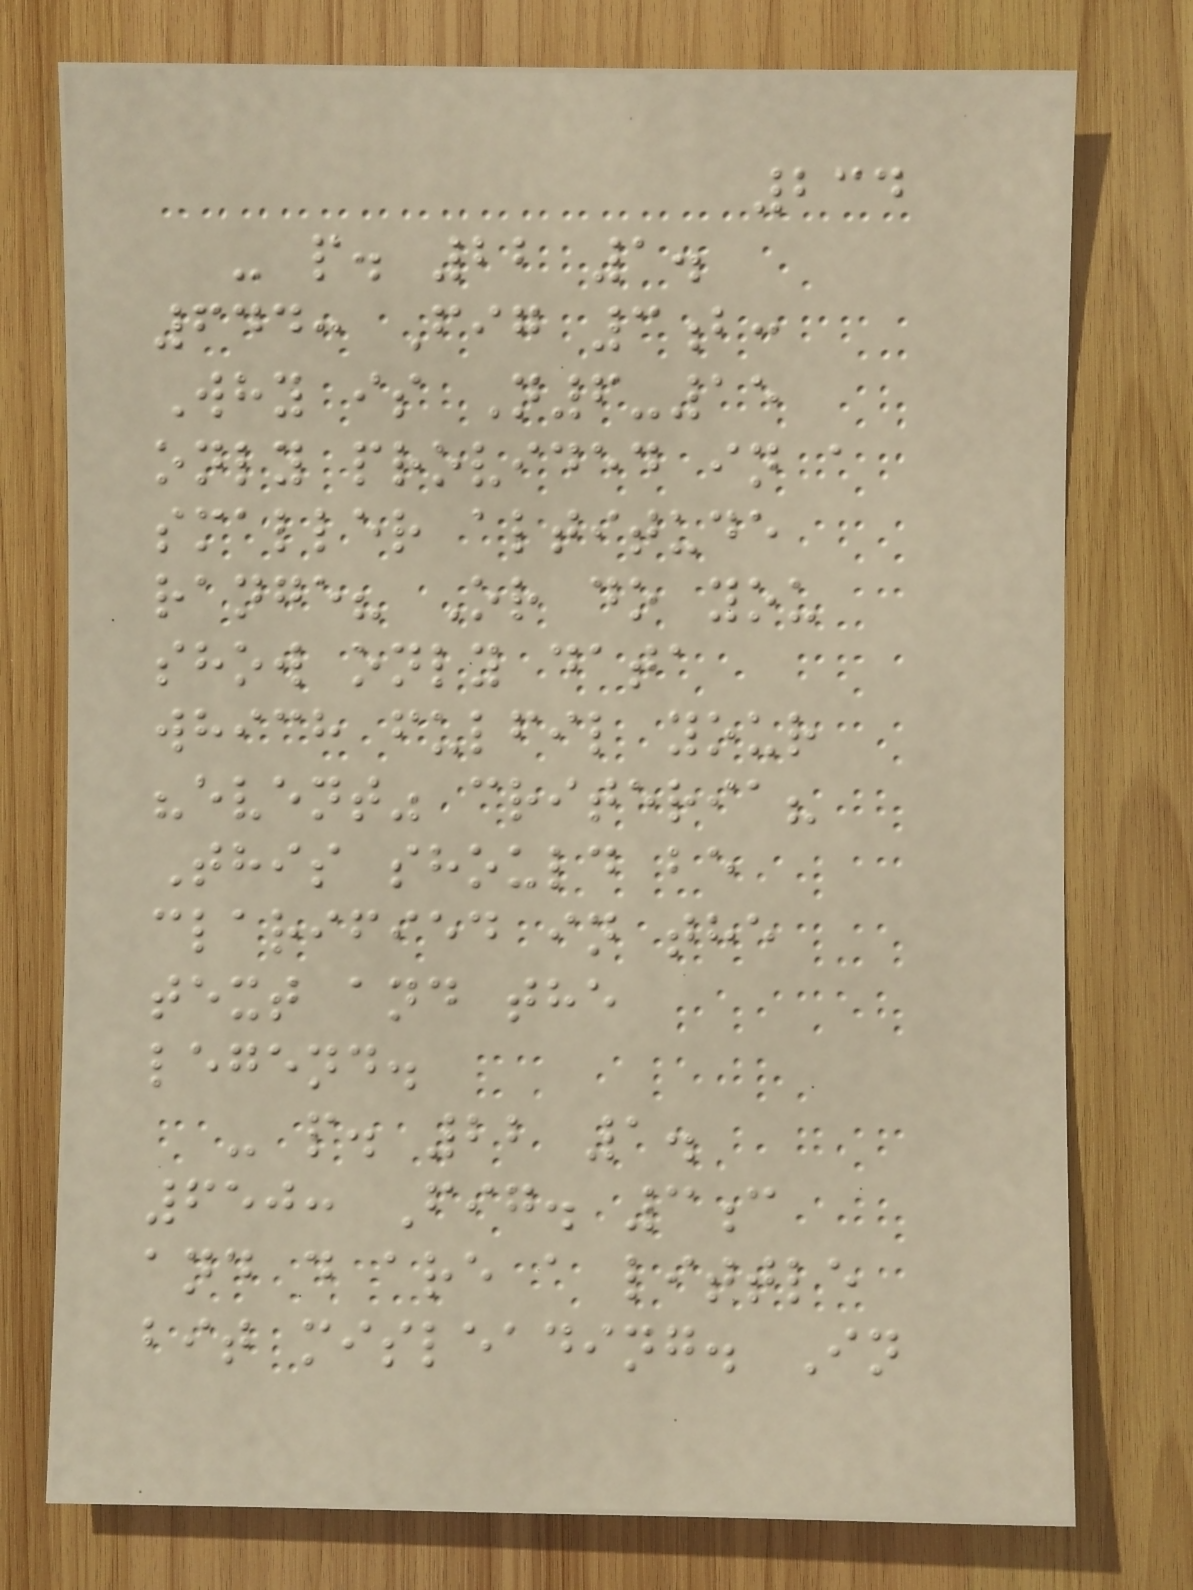234
- p. 22 1.
644: Fig 3b:
Why is N6-15
only provided in a
smaller altitude
range? Or do you
show only data
which fulfil your
"event" criteria?
This should be
clarified in the
text and the
legend.
- p. 22 1.
650: Fig. 3c
and d are a little
bit misleading. In
